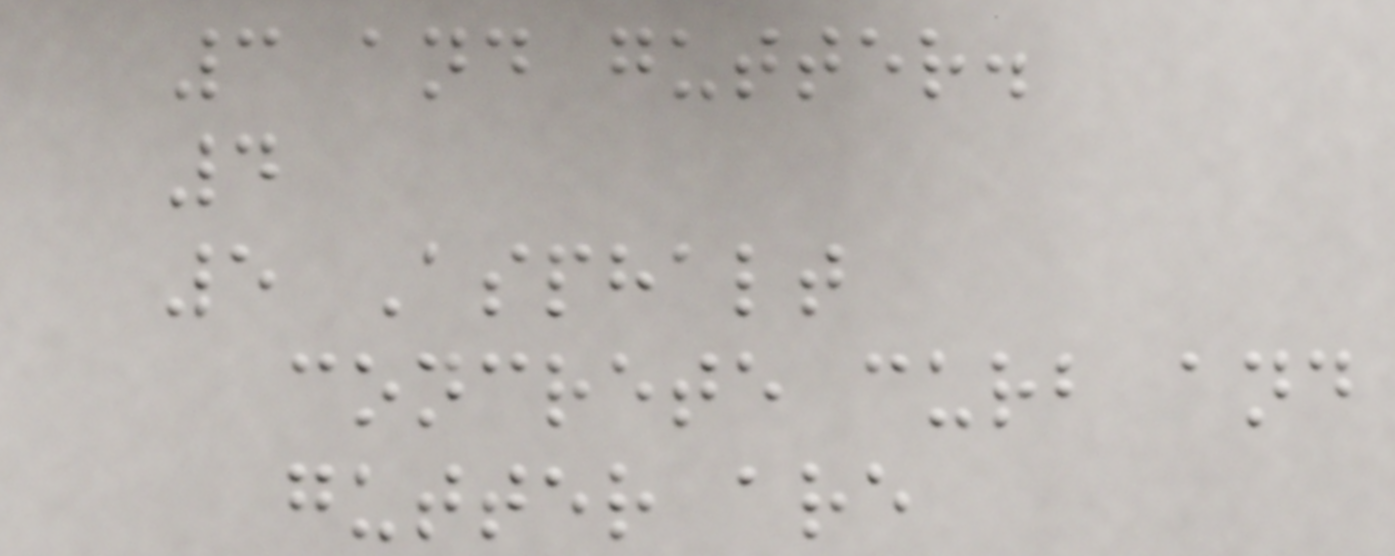3 and gutter.
4
5 Asphalt
concrete curb and
gutter are
